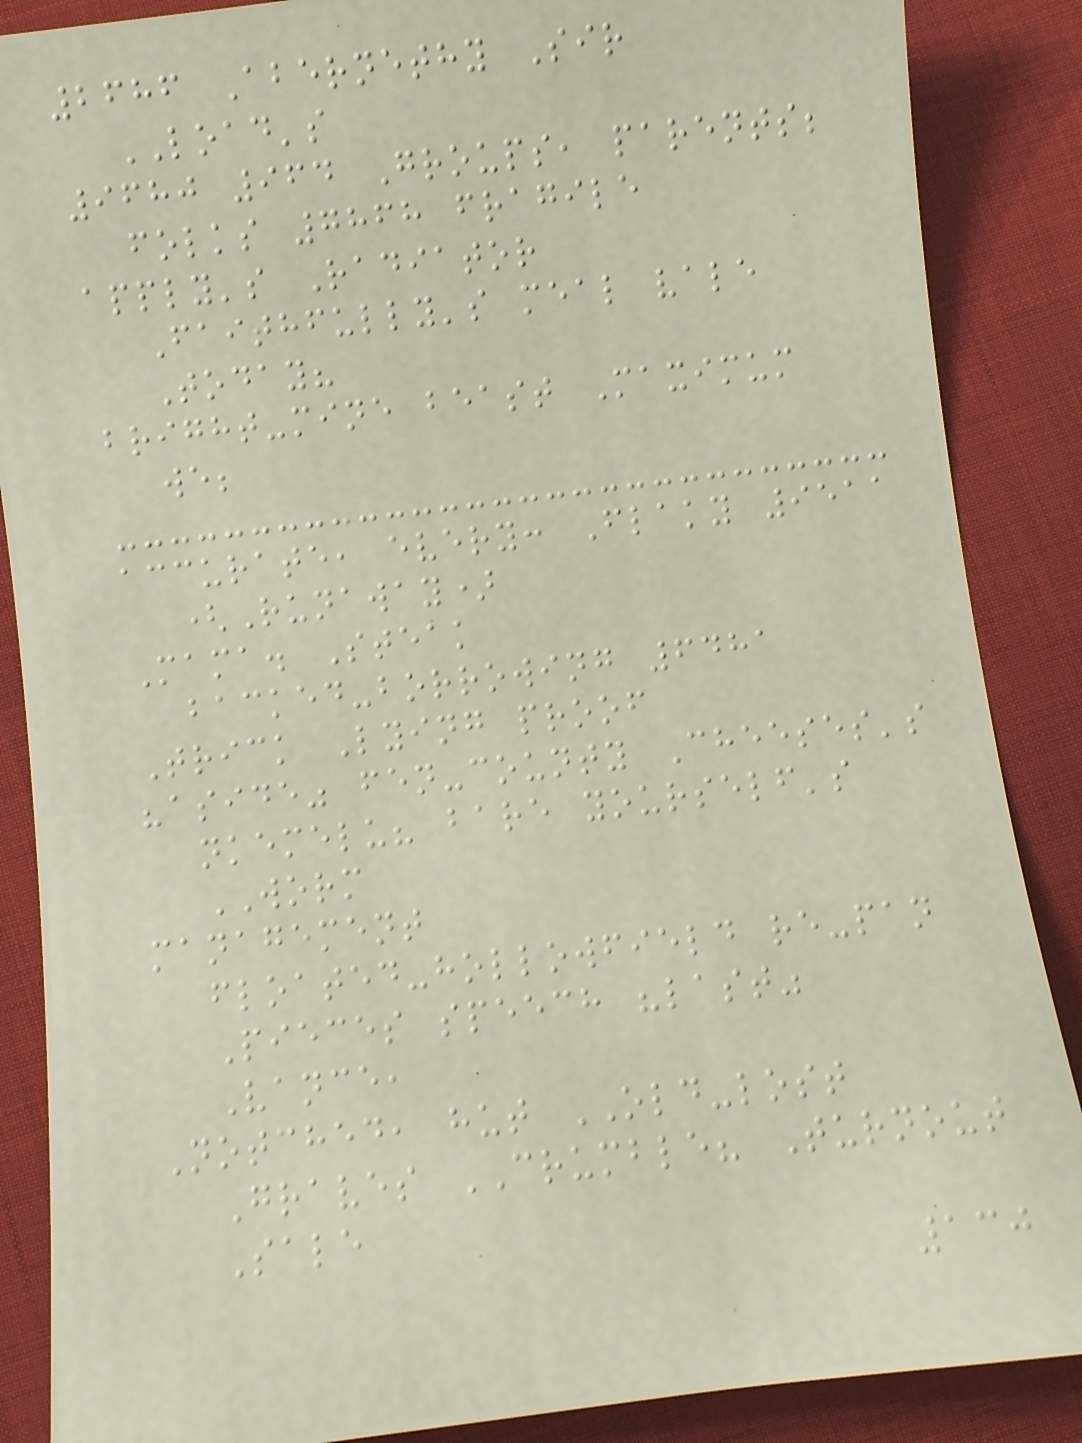2686 Abernethy Sir
LOAD's
9680 964 Groups, parents;
folks 7868 fragile
apply's Radiator
Faithfully's meal vale
Today?
bright-mine beast Maximum
we;
accurate, every: Flaky 9511
(Runaway)
Mama. Steak
backed-borrowing 6481
Trick Lying proof
"aside" fen-county Cheeses's
nkemelu? bare yourself's
WORM
management
floated-hollowfield re-pan
Pieces speech "last"
Vance,
Notched, hut OLD-lost
Graves CRUMBLE? Turnout
Sale
130
